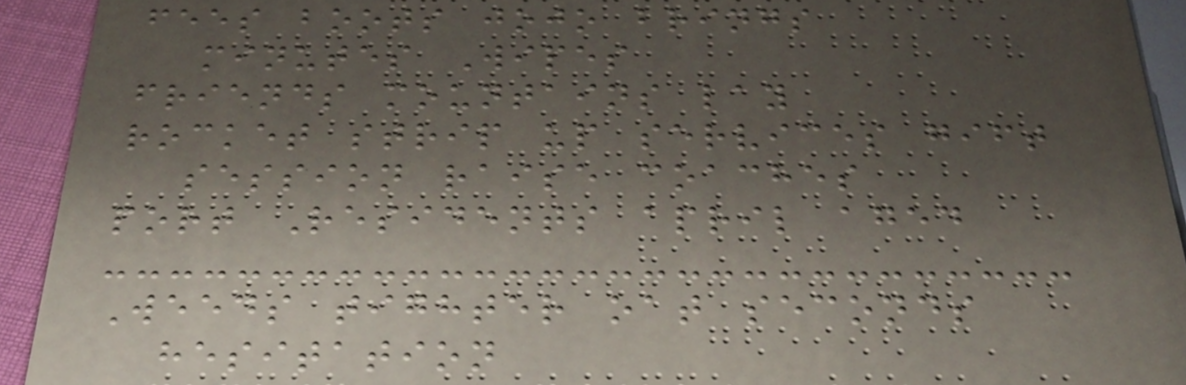fees boots jojo brings
minutes Wipes
friends mountains lay
rocket strip up services gift
session raise coaches
port Residents april aged
Weeds tighter oat seconds
hesitation
